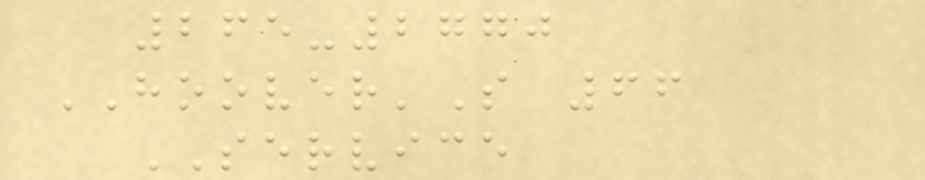265-2770
HOOVER'S 66
SERVICE
